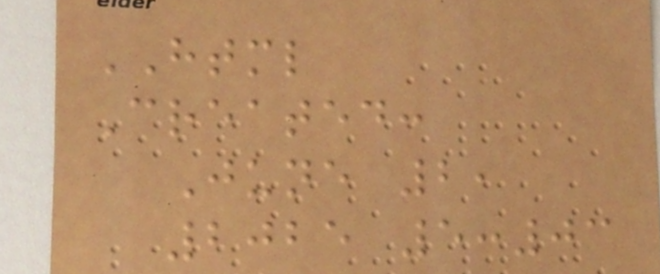HTML
Created:
June 2,
2025 5:03
